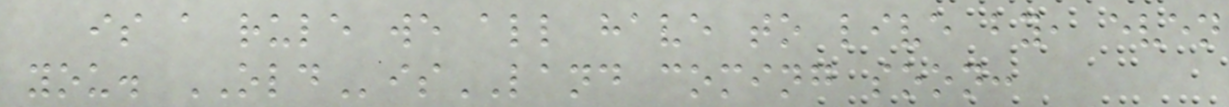is a rule we all have to live by, even
you. OLDisLAND coming soon:
